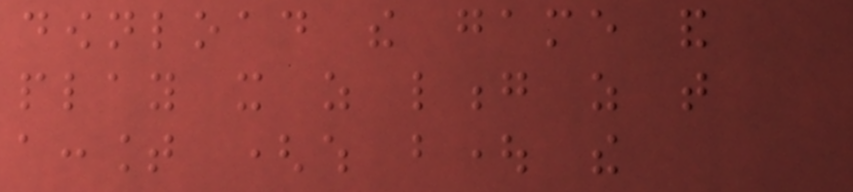download the game and
play it as long as that
account (which bought the
